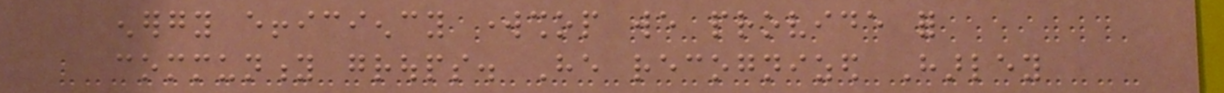energy efficiency workshop we provide for
community groups. He recognized Harley
